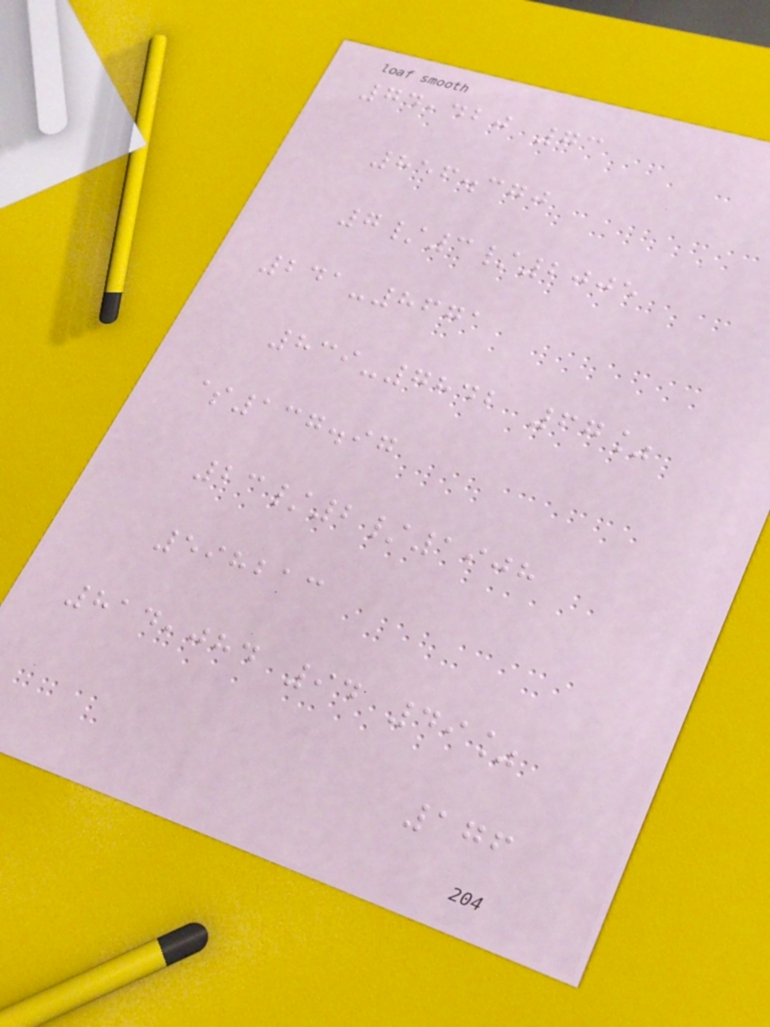74,420 73
856.370
7/3/2005
241-8671
839-7842 67%
$137.97
23/2/1908
598213
814,084 94 49%
176
